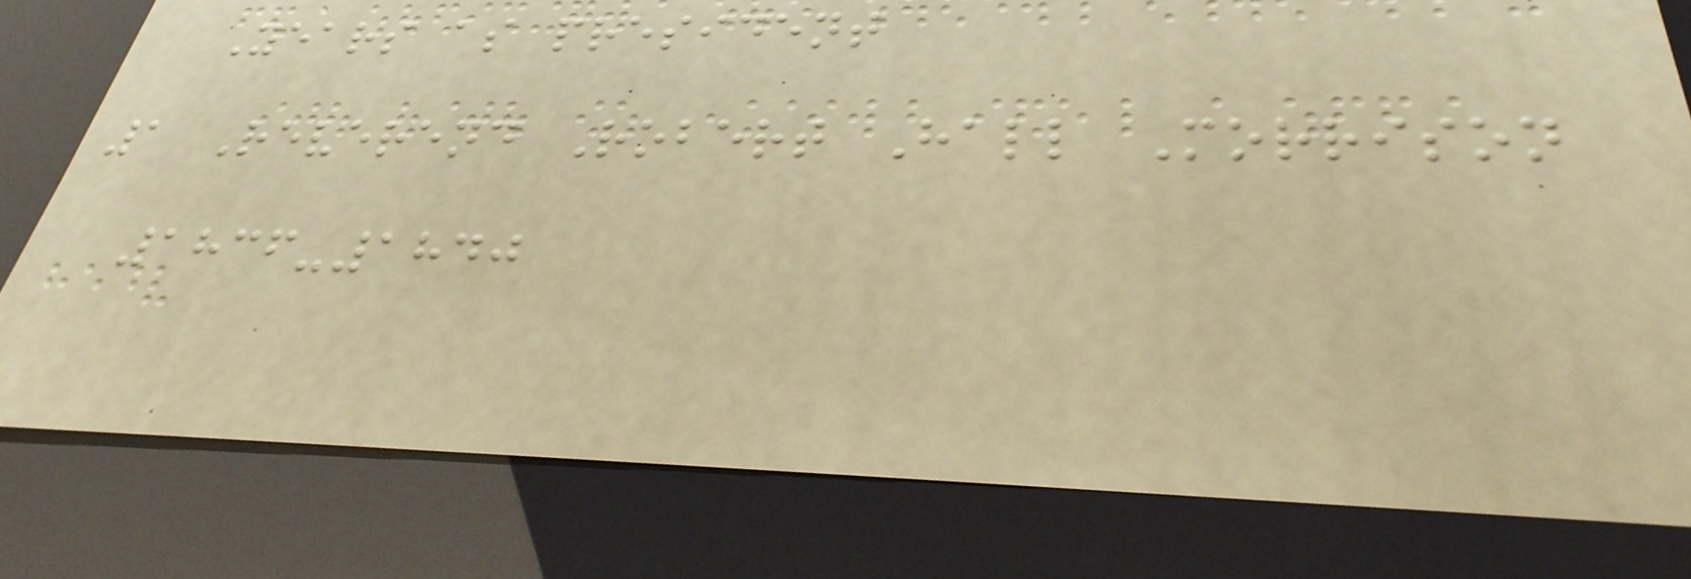Years as president
1 Reverend Robert Hall Morrison
1836-1840
